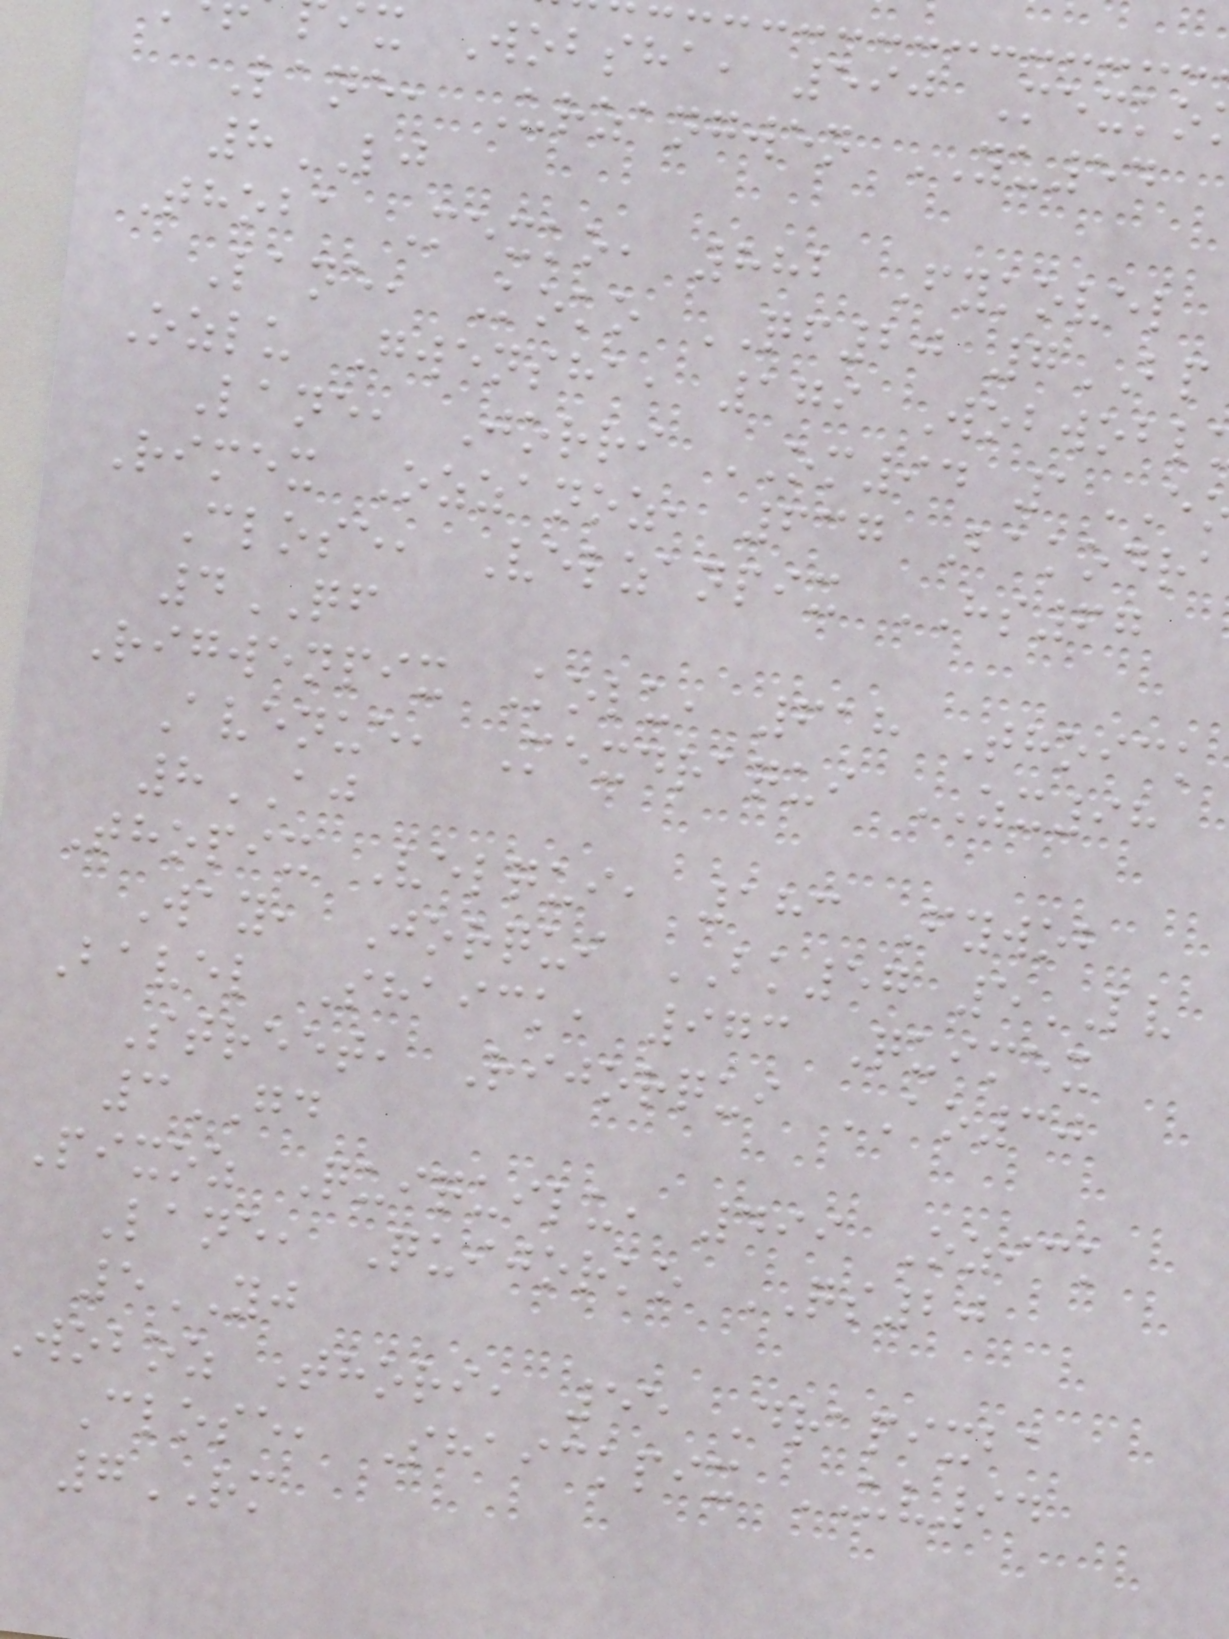x Wobsha, 590 Mexko
Lane, Urzangwen YU54
8LJ
Thoba Mexko, 882 Fykovel
Lane, Koko QF20 7BP
Ozlu Gwensha, 179 Wobwobl
Lane, Jorri OM94 1
Rimex Ozzanoz, 637 Bakodra
Close, Velzanpix HS67
4QF
Rigwenpix Kolu, 618 Thoick
Avenue, Mexdraqui ZX98
8AJ
Thopix Velqui, 183 Fywob
Way, Jorqui BK57 5LV
Bavel Shaick, 973 Quimex
Street, Rijorqui AO30
3GD
Pixoz Quiquilu, 499 Ozick
Lane, Quijorko QS20
5YJ
woboz Thori, 55 Drapixba
Close, Shaickpix UV94
7RM
